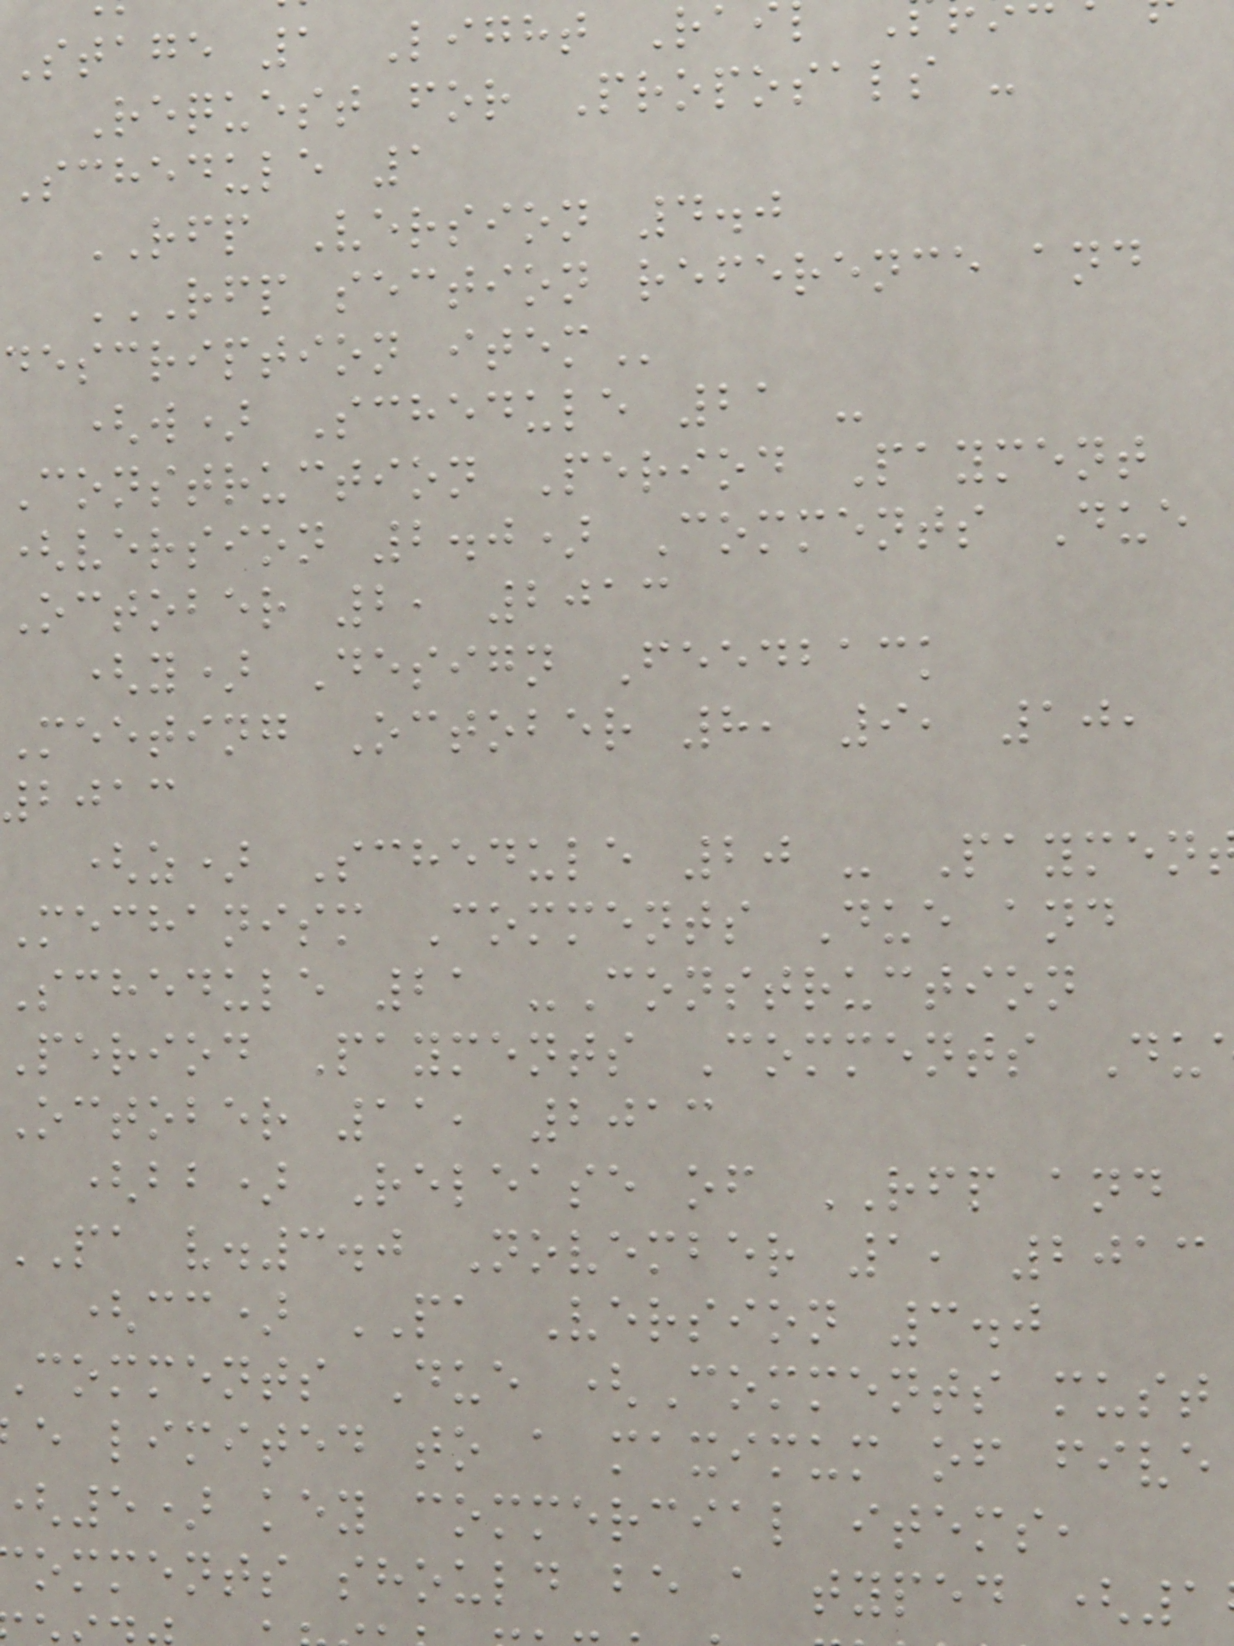Stage 1 Light Ra
Request for Proposals -
Schedule 1
RFP Version 4.0
RFP SECTION REFERENCE AND
description
(w) Schedule 21 -
Construction Period Payment
(version 2.0) Comments Due
October 2, 2013
(y) Design Feedback
Meeting October 8, 9, 10,
2013
(z) Schedule 20 - Paymen
mechanism Comments Due and
schedule 21 -Construction
period Payments Comments Du
october 11, 2013
(bb) Release of RFP and
pa v.3.0 November 1, 2013
(cc) PA Version 3.0
comments Due (Comments must
e limited to a maximum of five
5) key commercial items,
omments should be a typed (1
